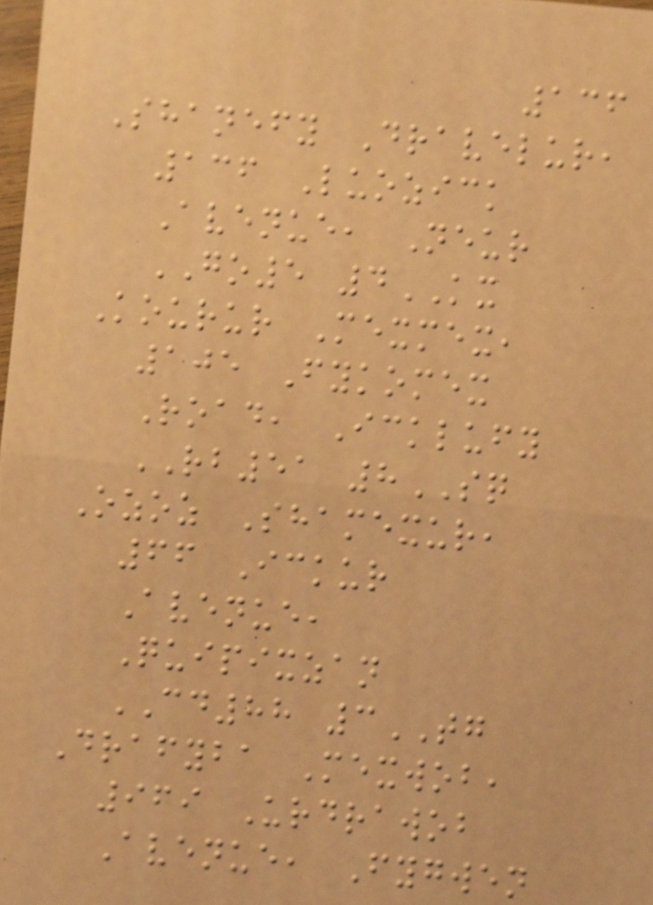136
Shanefy Dravelur,
136 Luozick
Avenue, Neur
GO5 4KX
Kourur Mexmex,
105 Fykomex
Road, Icklufy
RB51 8SQ
Ozoz Shamexur,
66 Ickur
Avenue,
Quipixzan
CD88 3TG
Drafyba Mexwob,
969 Urdrawob
Avenue, Fygwen
